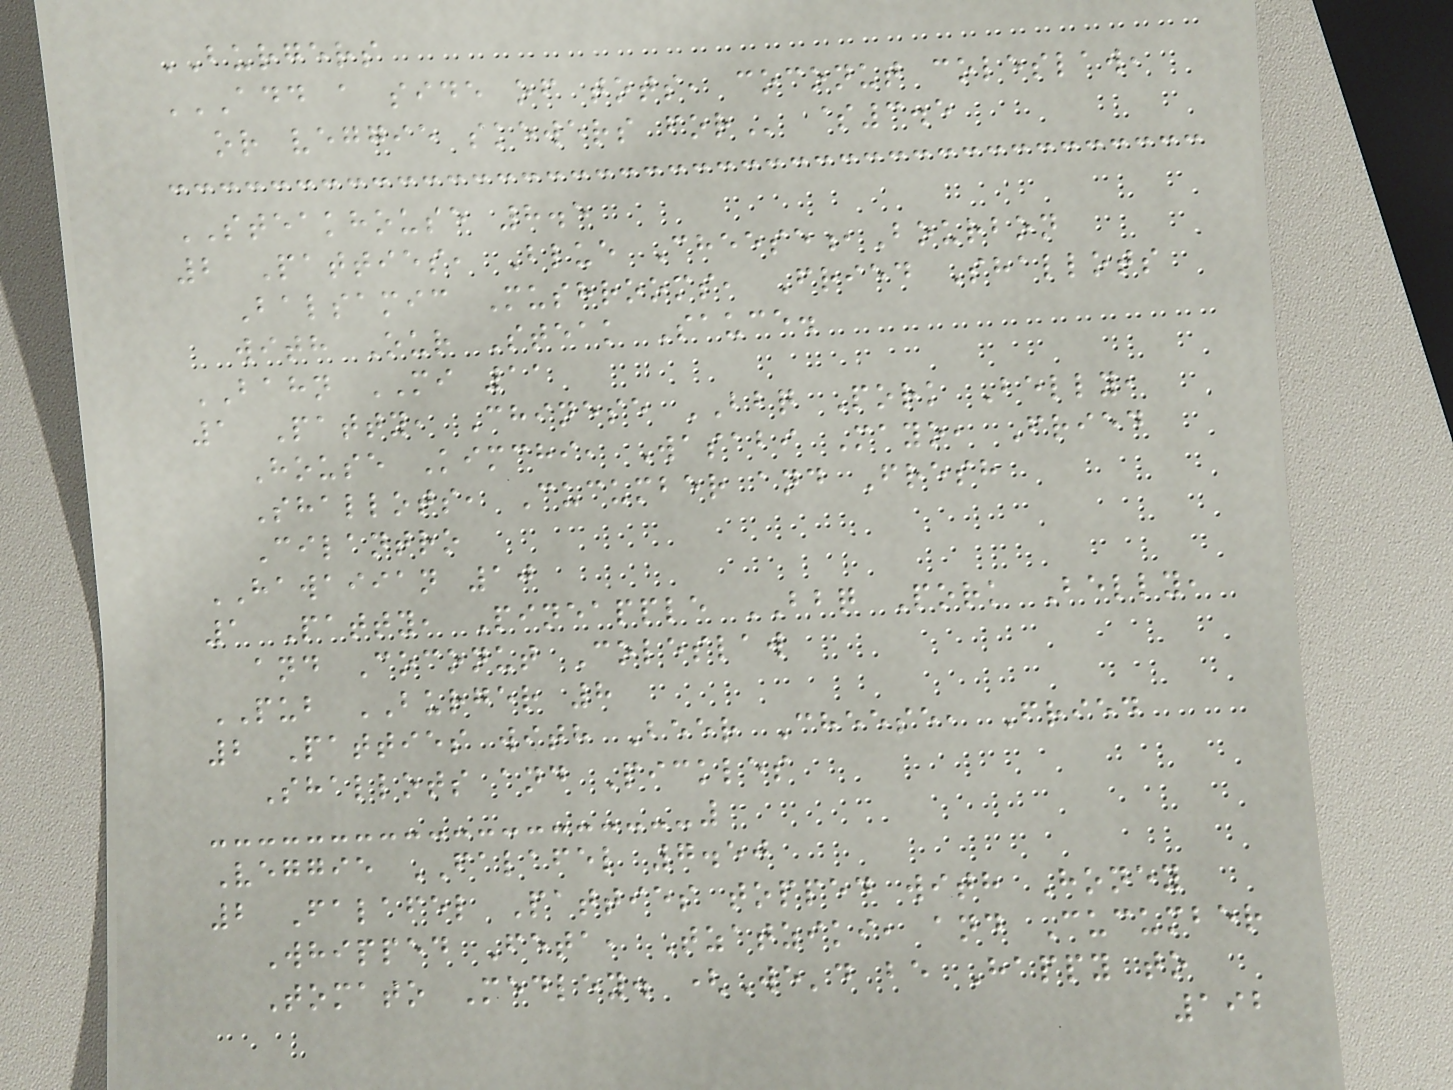BURGERS
ADD A SIDE OF TOTS, COCONUT COLESLAW,
OR VEGGIE SKEWERS FOR $3.5
STEAKHOUSE 8.5
2 Patties, Blue Cheese,Bourbon
Balsamic Mushrooms, Fried Shallots
with Our Steak Sauce.
BAHN MI 11
1 Patty, Chinese BBQ Pork Belly,
House Kimchi, Wasabi Mayo, Fried
Shallots, Cucumber and Fresh
Cilantro
HAWAIIAN 10
1 Patty, Pineapple BBQ Pork Belly,
and Coconut Coleslaw
PUB BURGER 8
2 Patties with Beer Cheese, Fried
Shallots and Pickles
Veggie FALAFEL 7.50
2 Falafel Patties topped with Honey
Whipped Feta, Tzatziki, and Cucumber
Tomato Medley. (We'd be Happy to
192
